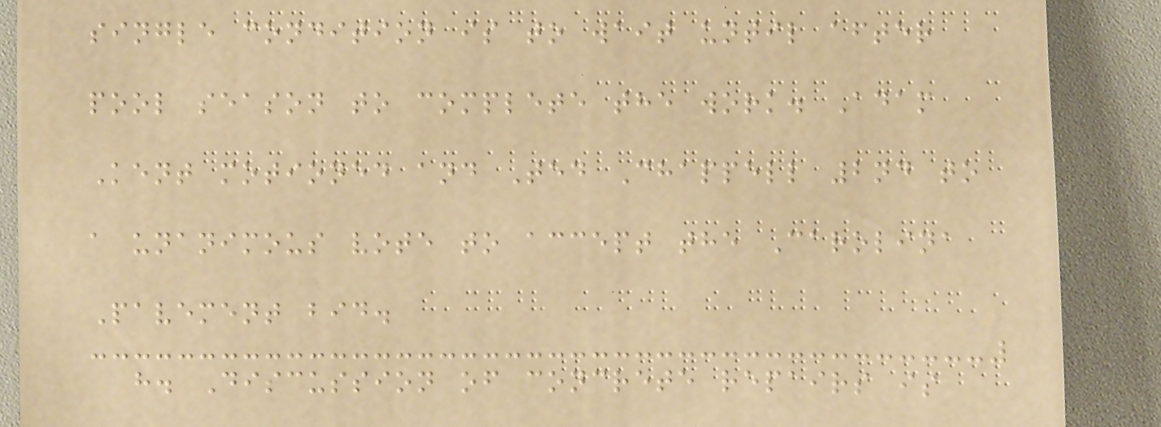single condition is to wait until after
pool season to complete the work. Adam
Kent motioned and Ted Chappell 2nd to
a unanimous vote to accept the Carolina
Pavement bid.
h. Discussion of concrete repairs is
